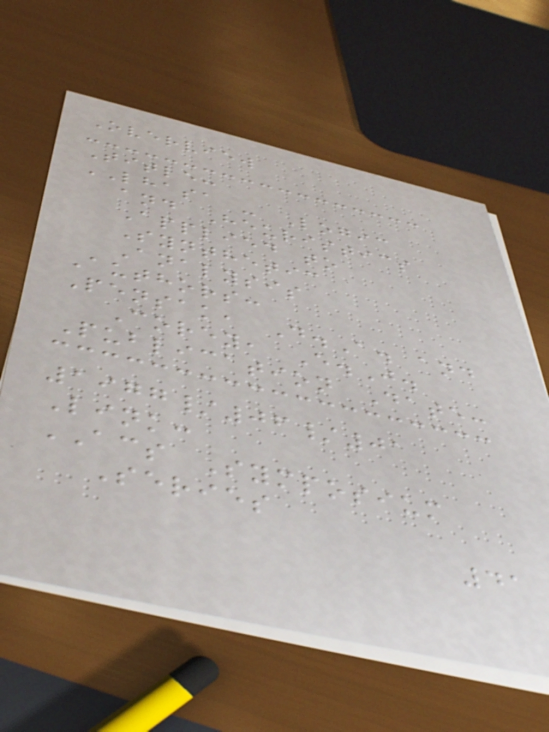Overview
Title:
LHASA - Logic
and Heuristics
Applied to
Synthetic
Analysis
Authors:
Pensak, D.A. and
Corey, E.J.
Publication Date:
1977/06/01
Link:
ACS Symposium
Series
41
